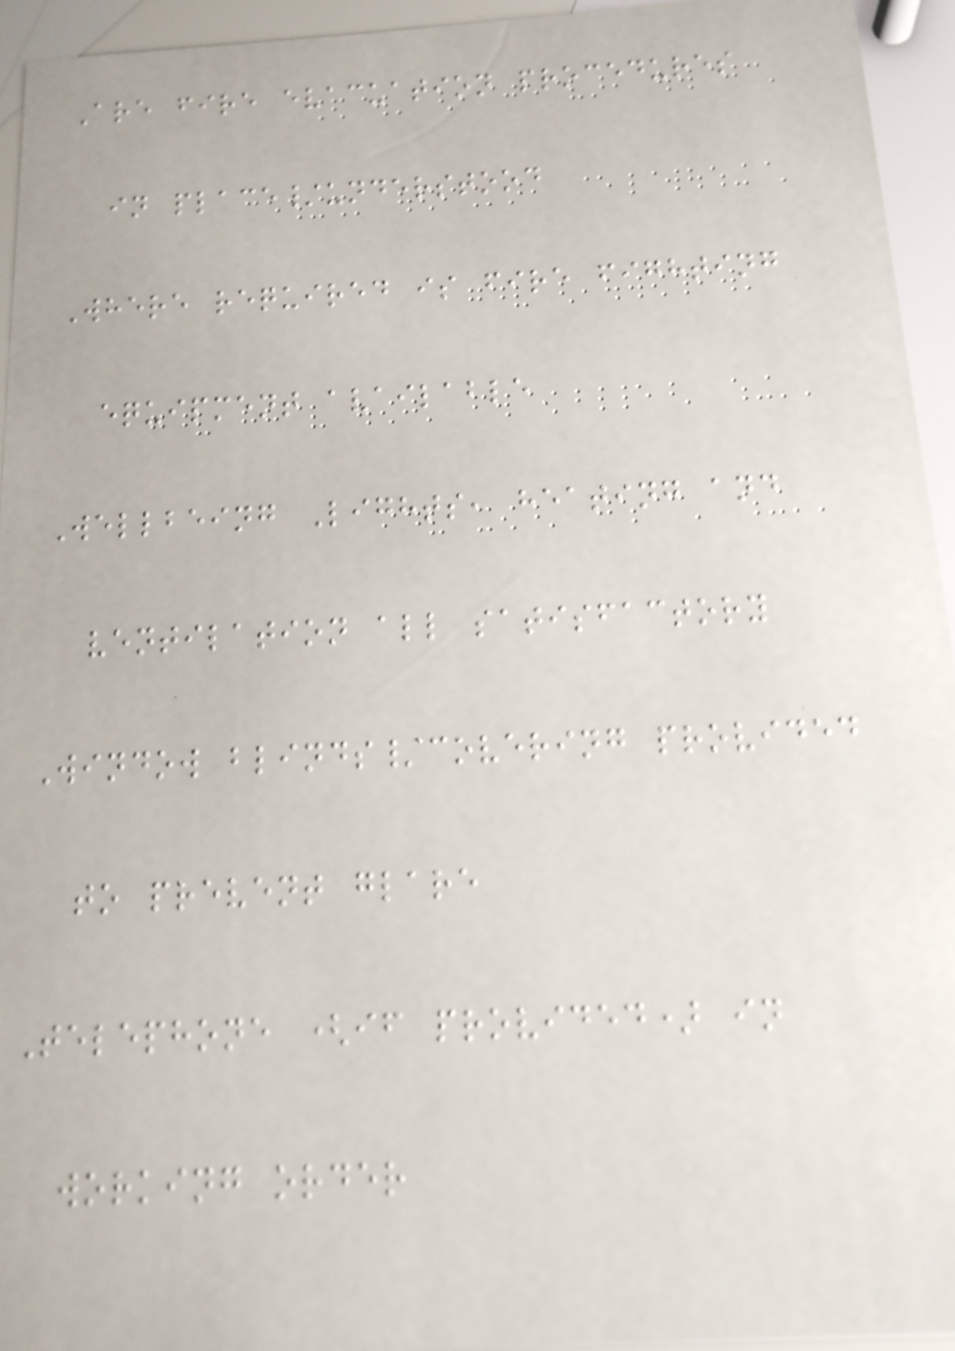Are fire evacuation procedures
in place/understood
Where required is fire fighting
equipment available
Wellbeing Lights, heating and
ventilation all satisfactory
Window blinds/covering provided
to prevent glare
Telephone (if provided) in
working order
